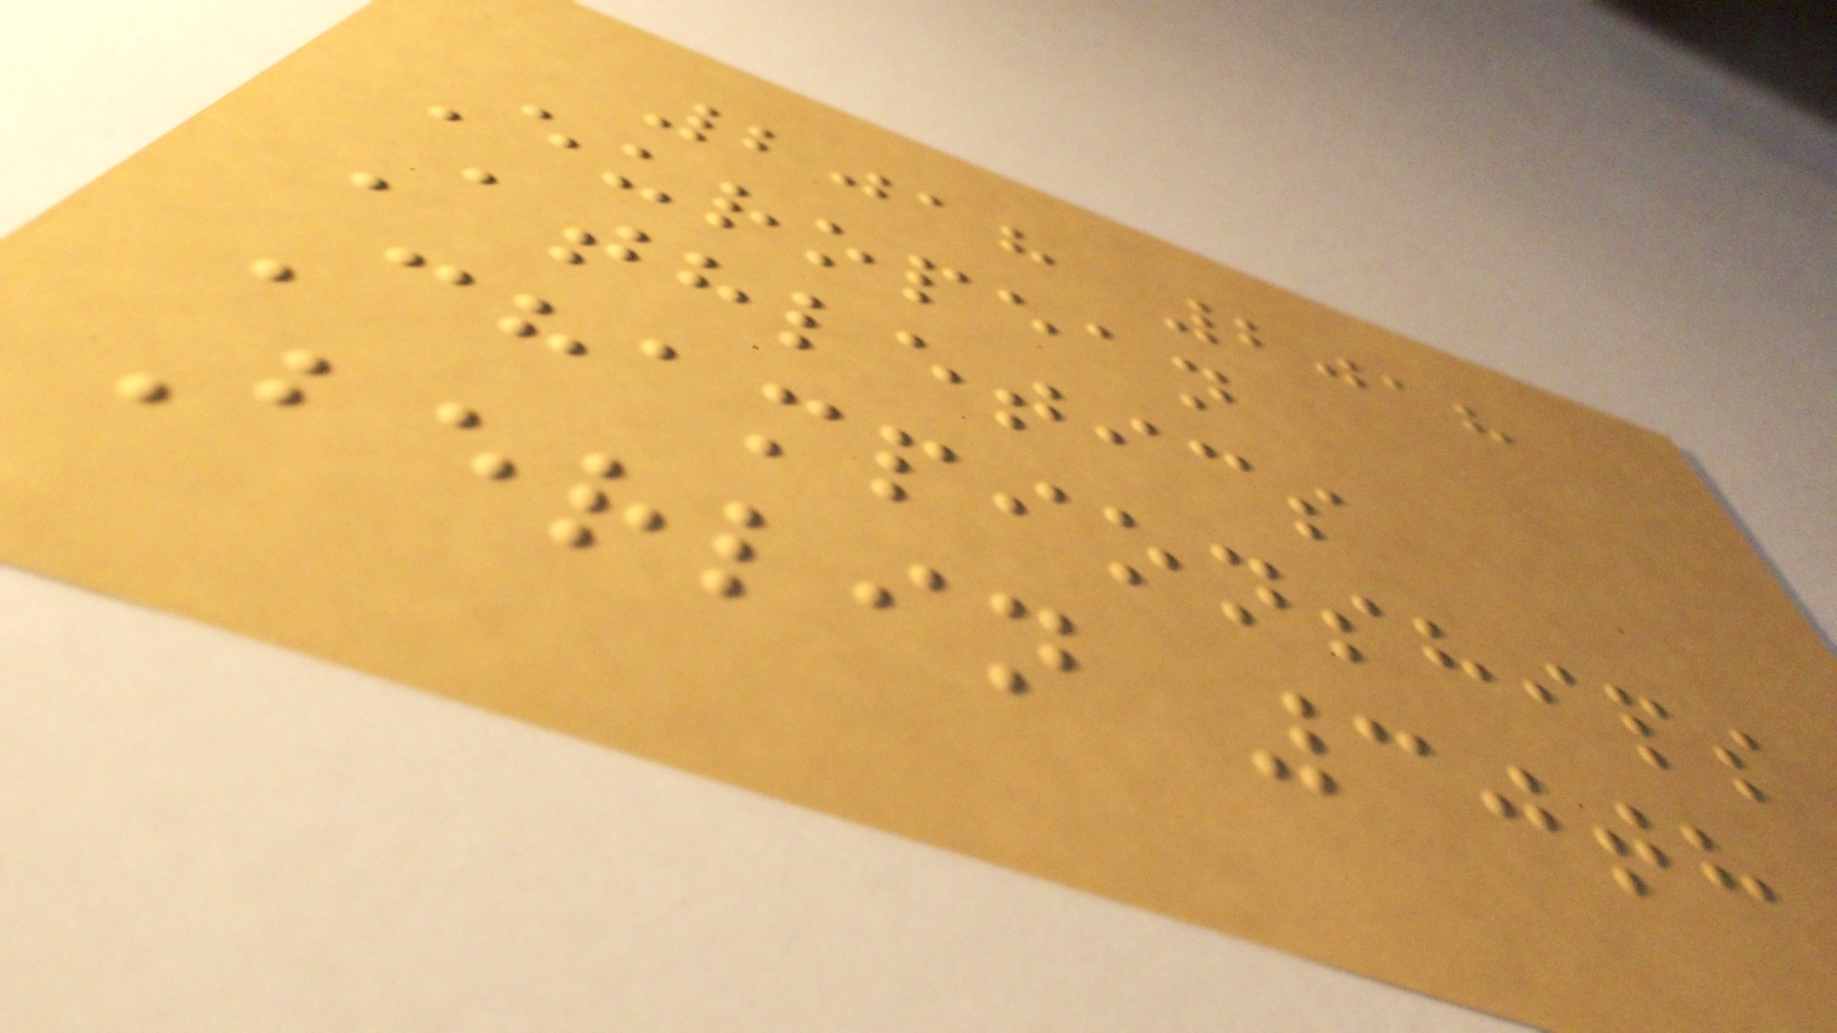2018 2018
European
Athletics
Championships
Berlin 30th
